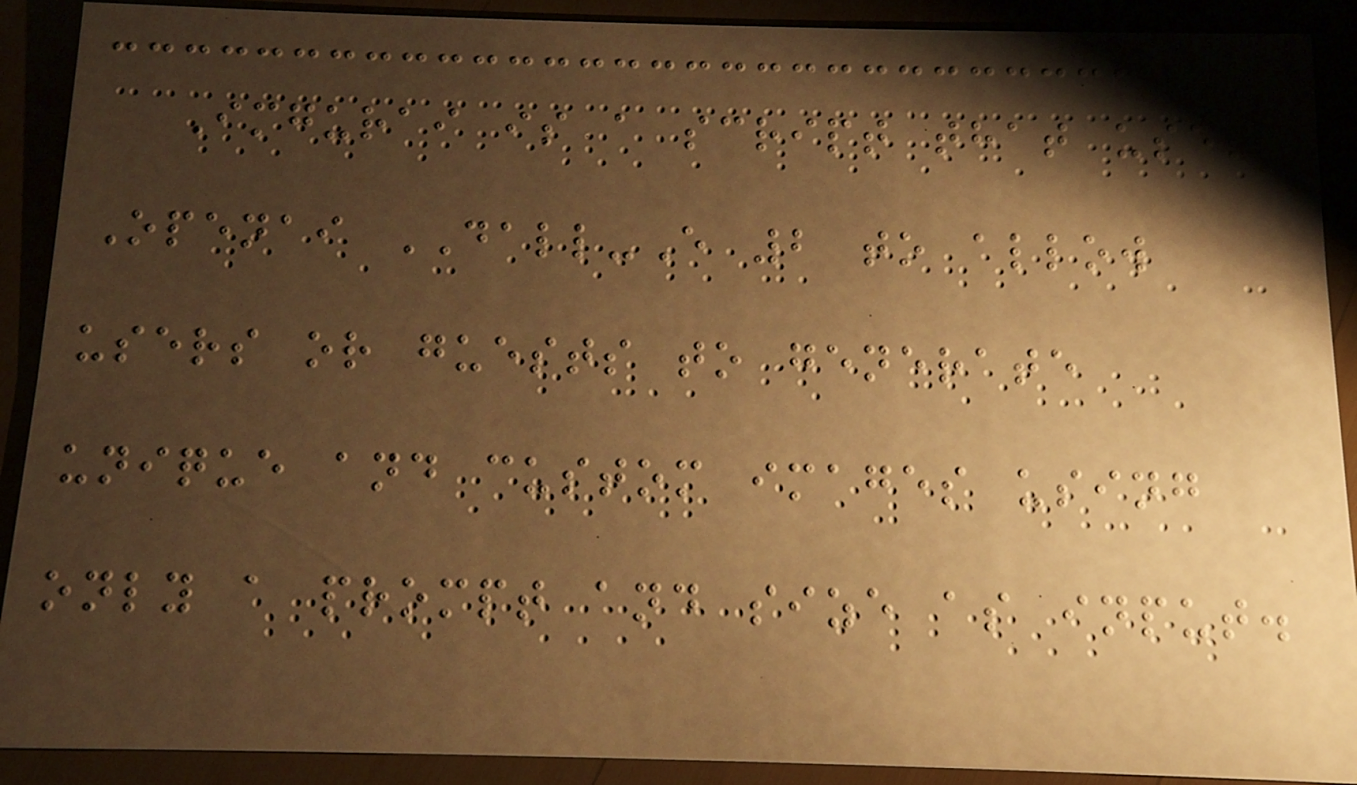Imgurai is a script that uses
Openai DALL-E 2 to allow
users or guests to generate
unique and custom images using
only a prompt and size as input.
